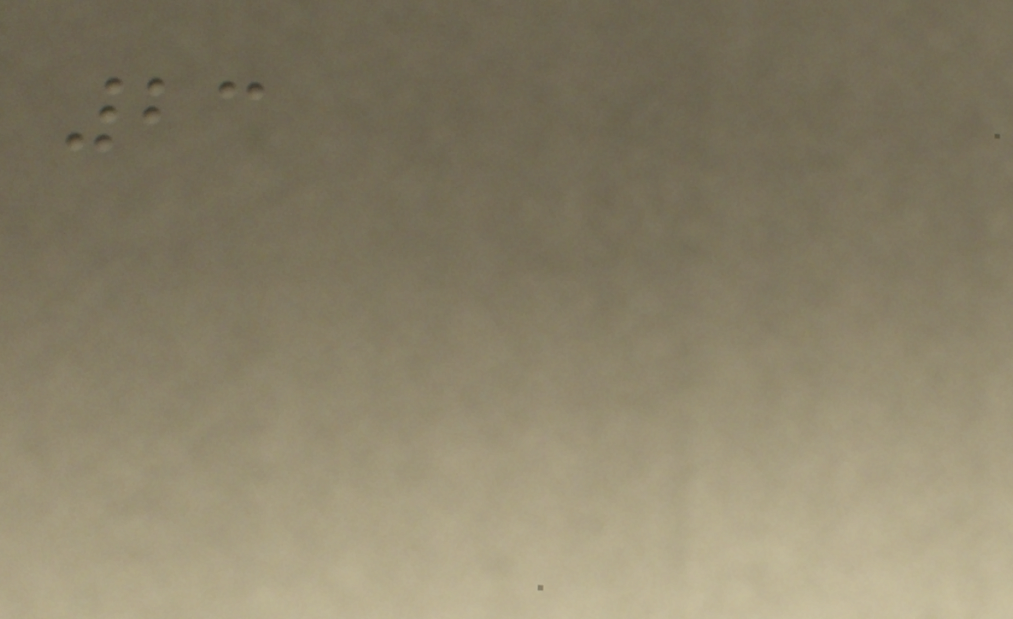23
